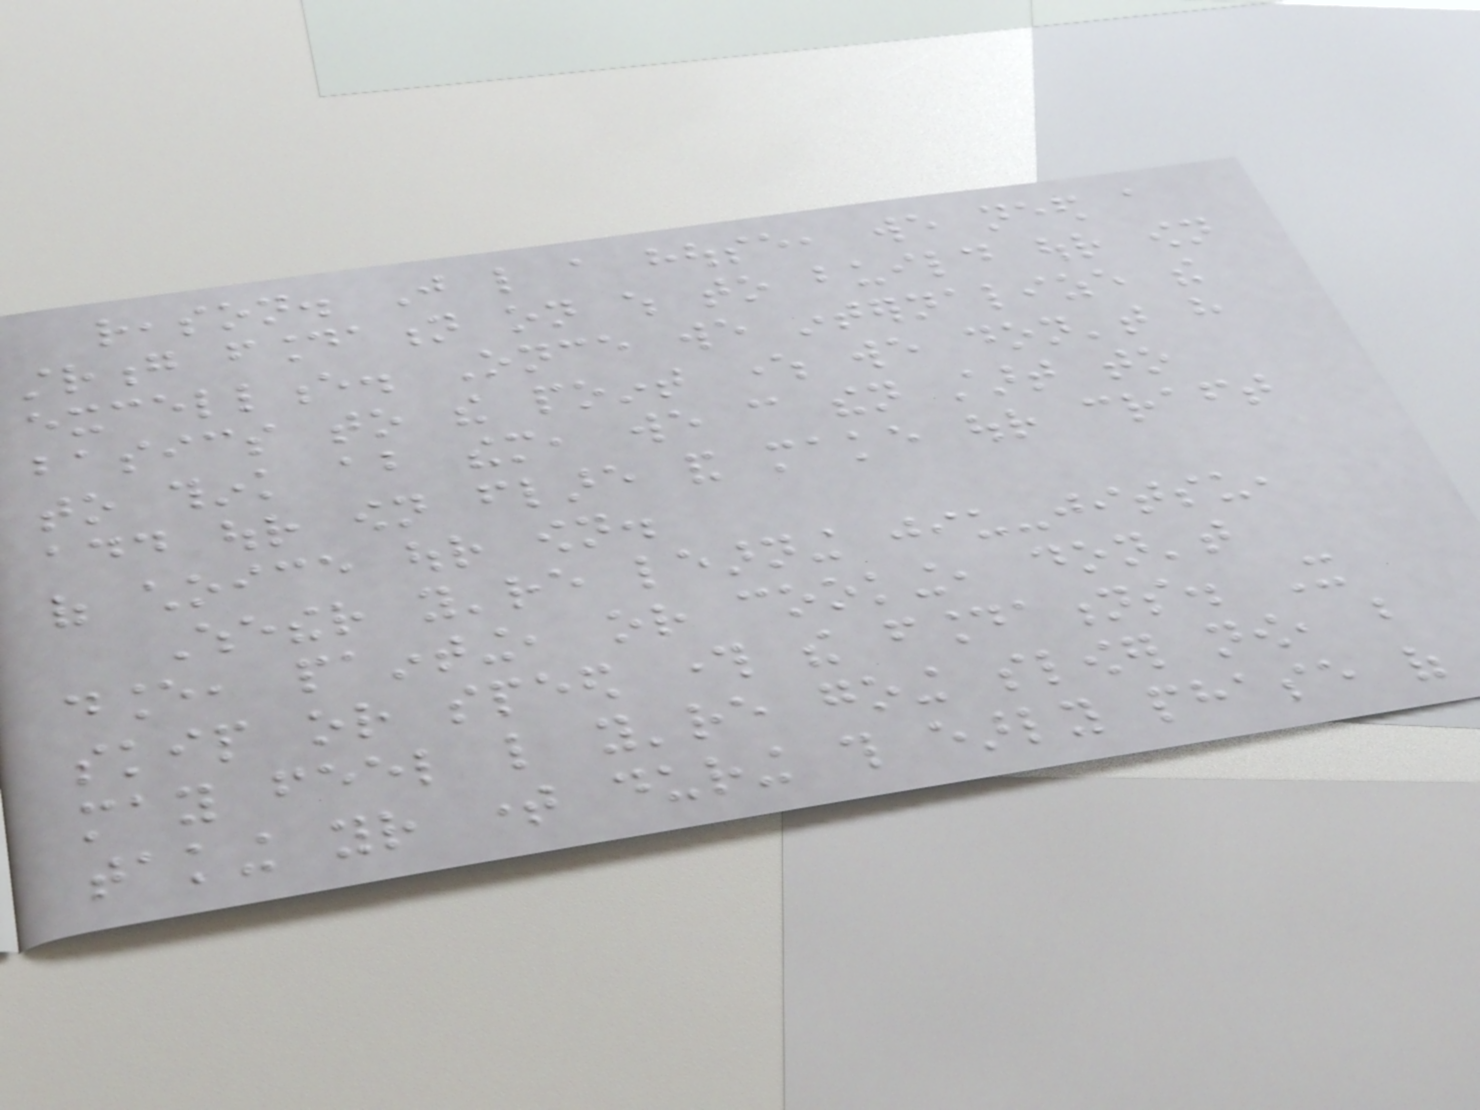reason. Just like a house, we need a
strong foundation on which to build our own
excellence. Once we internalize the
basics to the point where we don't have
to think about them, we can then start to
add our own flare and make our craft
of choice our own.
Whether you're learning jiu-jitsu,
dance, painting, or cooking, don't
skip or speed through the foundations. It
may feel like you're going slower now, but
taking your time during this early phase of
